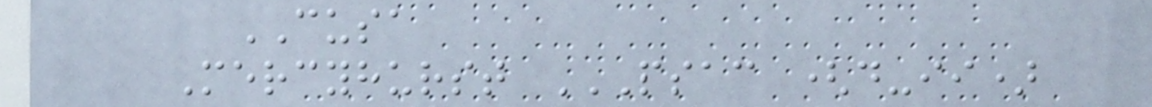CUSA
Mercyhurst PSAC (D-II)
